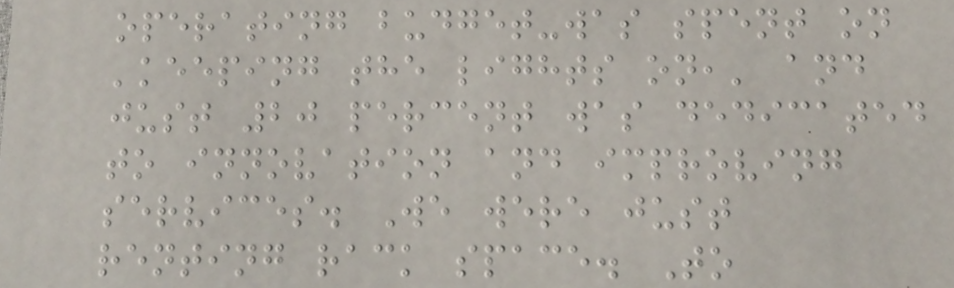operating budget-was spent on
'keeping the lights on,' and
just 20 percent was dedicated
to innovation and improving
services. We were just
renting rack space. To
